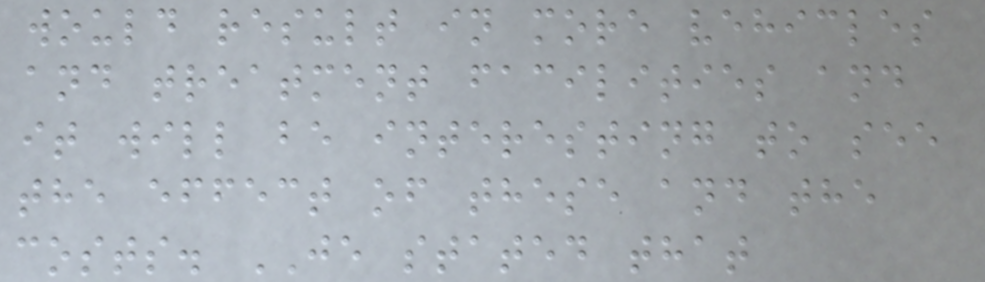would result in more vehicles
and treatment facilities and
it will be interesting to see
the effect of these and the
costs. JE stated that
